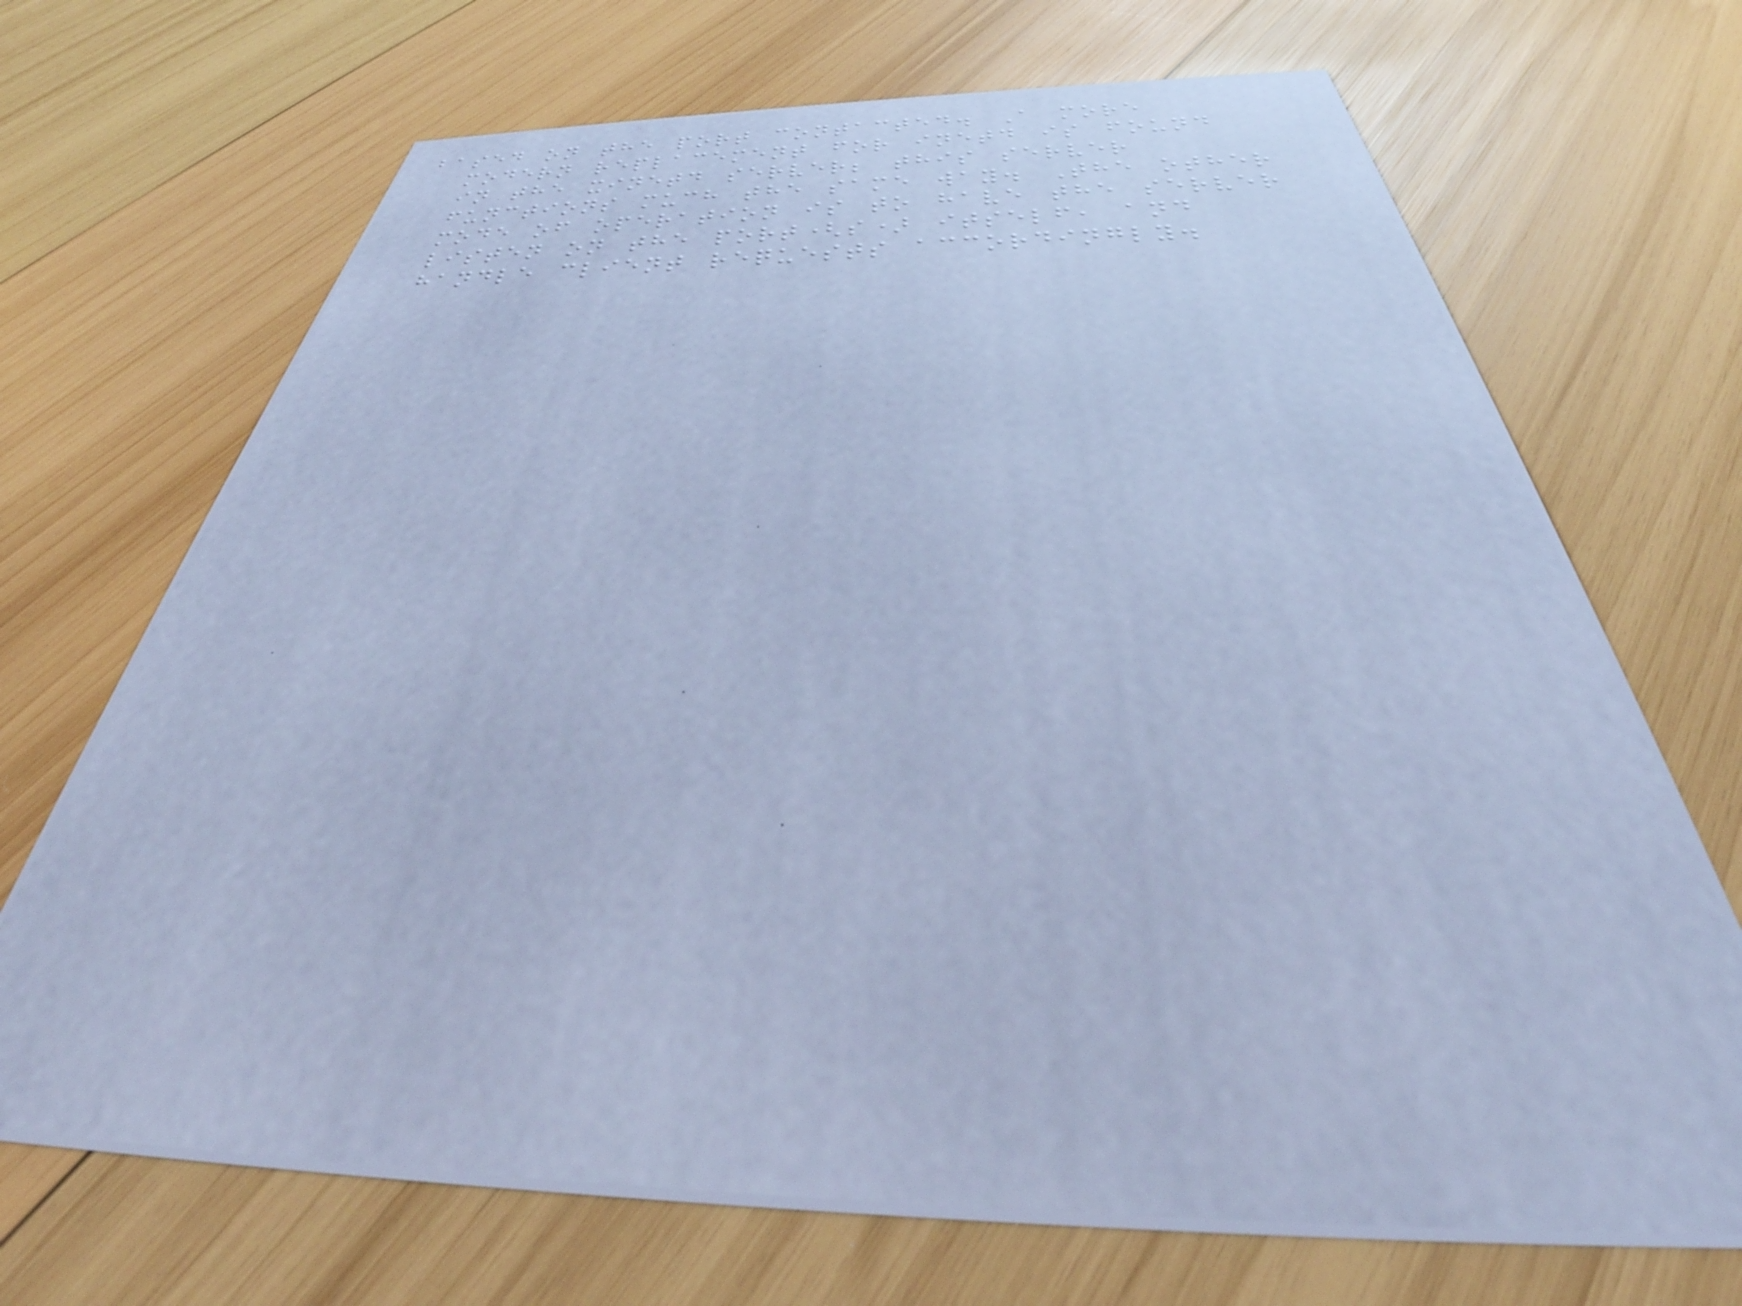based on the port contacted. A more
modern replacement for inetd is found
in the xinetd server; this server
functions much the same way. The other
mode of operation is to have the server
listen on the port(s) itself, and
handle client requests accordingly.
